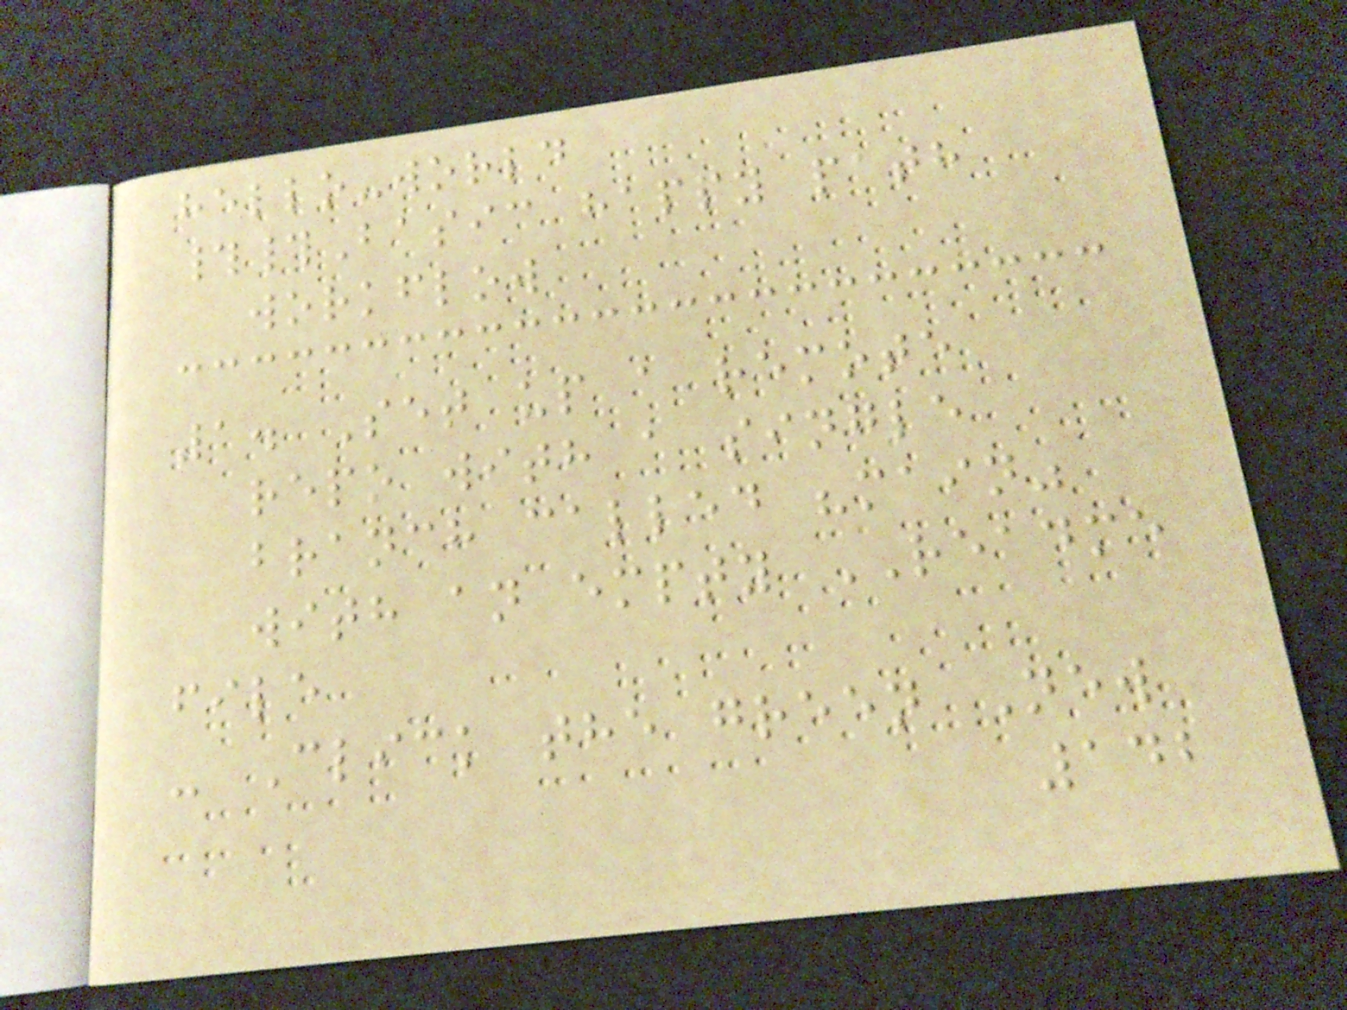hello-world
##Basic happy path
workflow
1. Set up a remote
repo with a single
branch called "main"
with an empty README
file
- Click the green New
142
